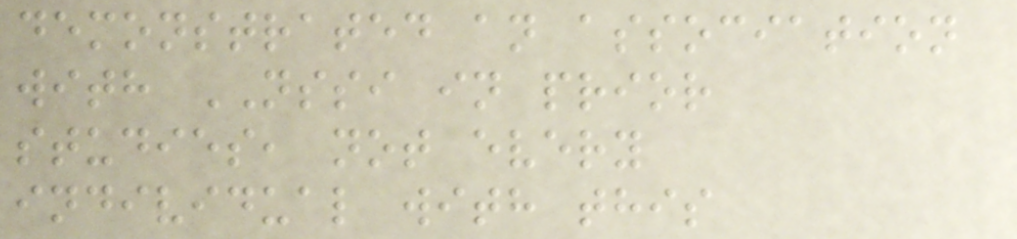demonstrated an association
with NSSI in prior
studies, not every
individual with this
